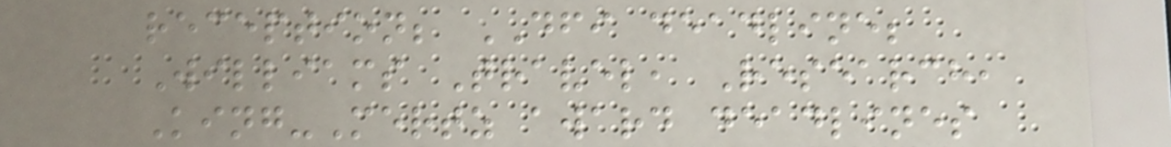reception; DFI deadline;
Williams Travel, Research,
King-Mertz award deadlines
